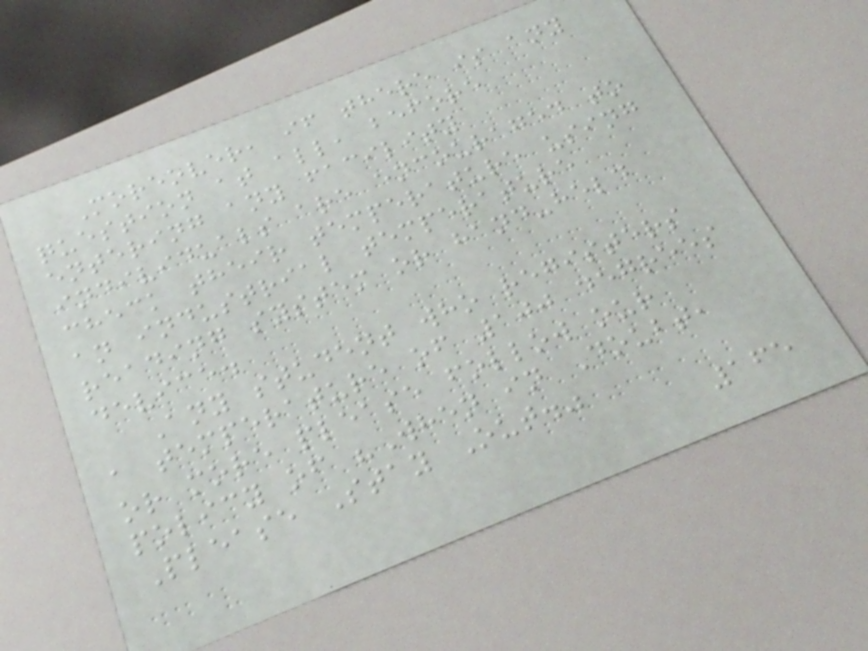Moreover, if there is any
question at all, before
entering any facility
individuals are encouraged to
check their temperature using
an industrial temperature
reading system or hand-held
device.
Any student who registers
a temperature of 100 degrees
or more please follow our
policy of "When in Doubt,
Please Stay Out."
165
